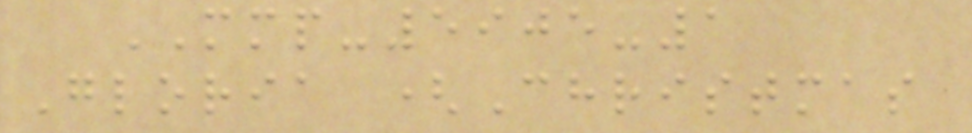MMP-5905-1
Gloria (Christmas
